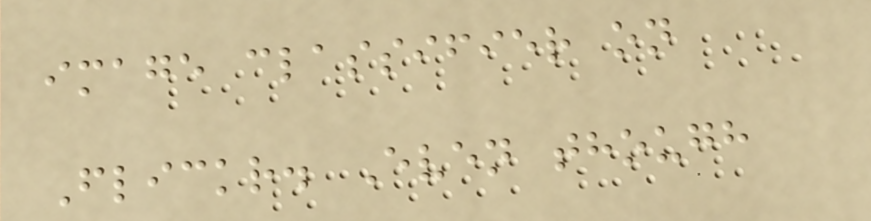image classifier on
Flickr. Even though
